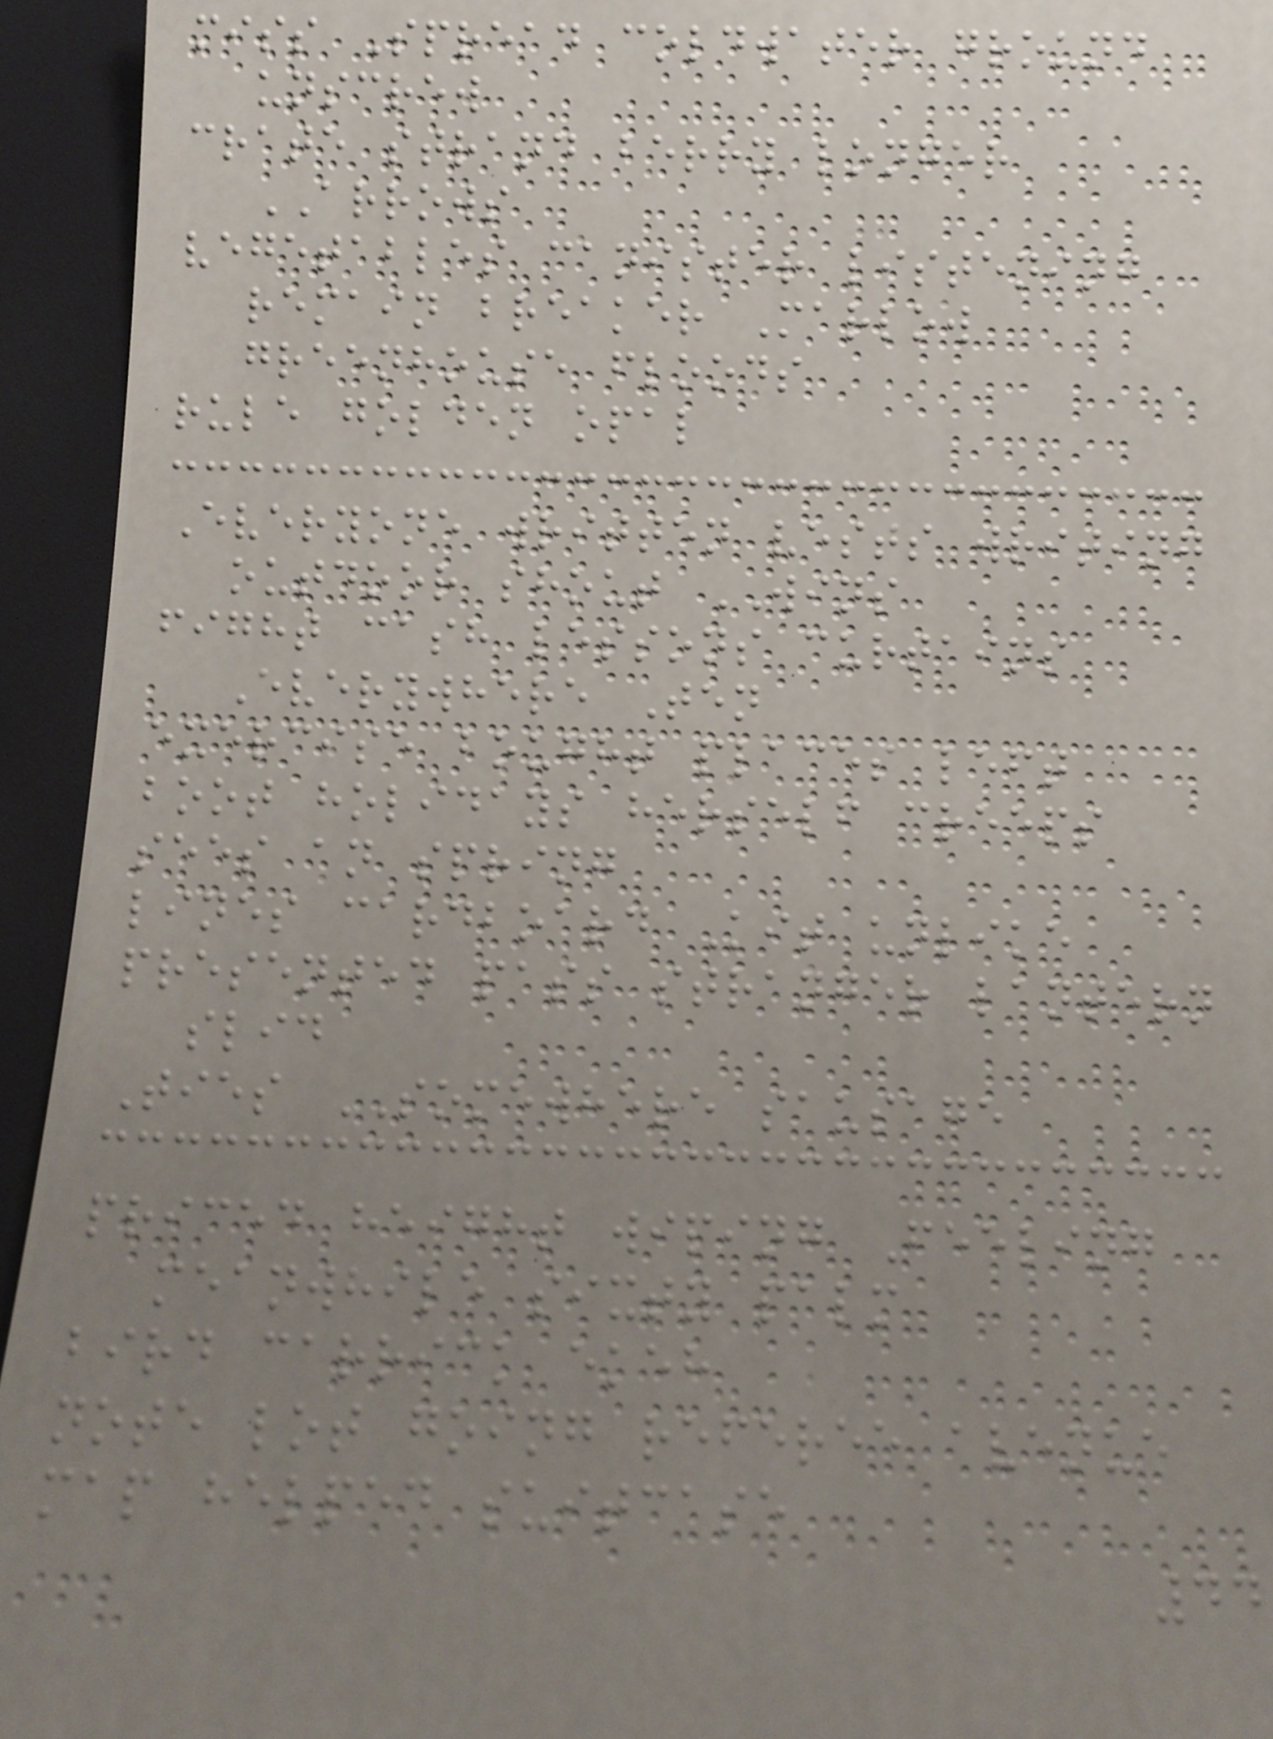miss Spread coldwater ground
unscrew
crate strand berry longer
ARROWS
vegetables canister listening
remain breaker Marlow
greenhouse floods
rule golden opal
Everyone written vests writing
outdoor shout WINS
fight cash lessons curtains
Everywhere Ten
exercise bought places left
boot holidays herself creeps
sees an spring
lines cardboard Kit unlike
presented pass stranger lantern
slid
Ties SOMEWHERE sausage
priced height wiping Feeling
meanwhile sixty palm
bird carrick ekeh
note lot going referee avenue
map helped suitcase
44
